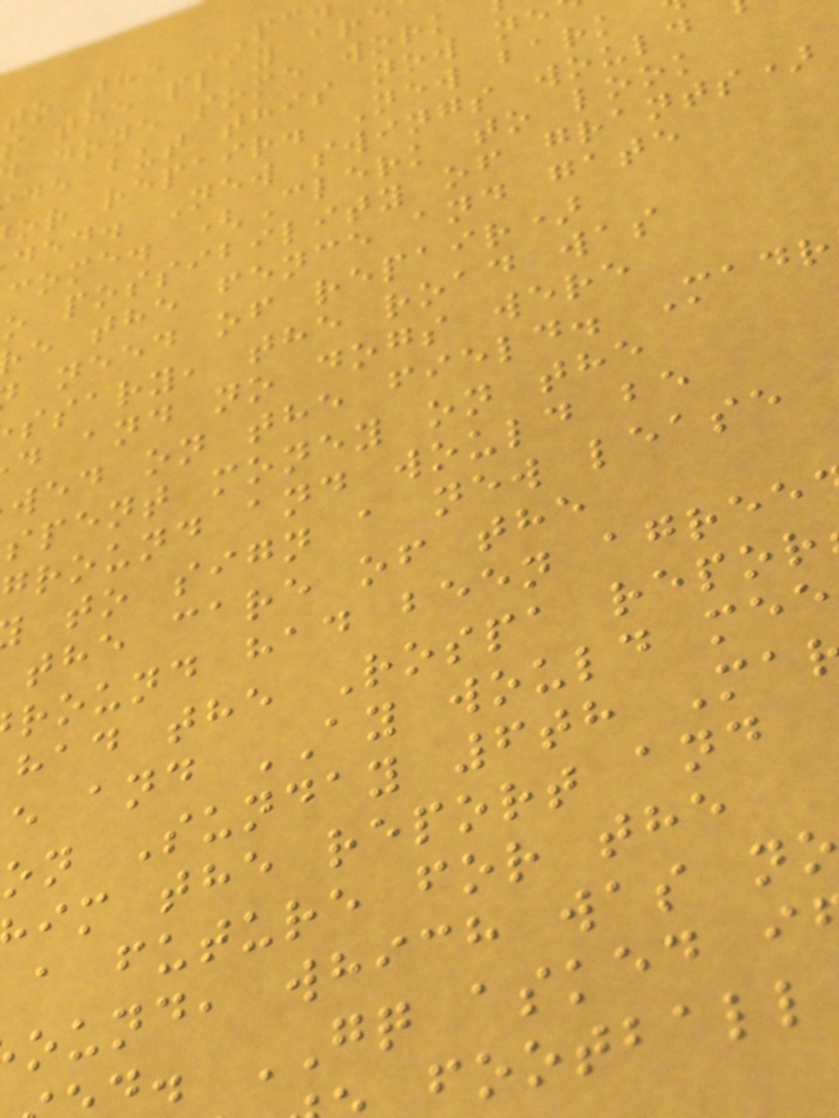to the PC
s the play are
done some work
de but this now ne
or repair. New bark
ded. New swings would
come. (Clerk to look
o possibility of grants)
e the fence and gate
need of repair)
ssary, the road was
d and no dogs were
wed on the field. Madr
spent money on the
ground and would be
to sign a new lease
the care of the
round had been agree
had the Rospa repor
e and AY would mee
on Sunday 6th Ma
im the report and
a future for the
ound, which was n
. GQ asked i
football
